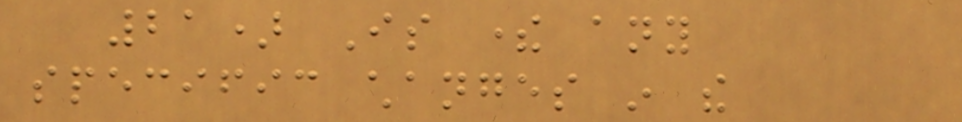21) Is there any
specific changes in the
